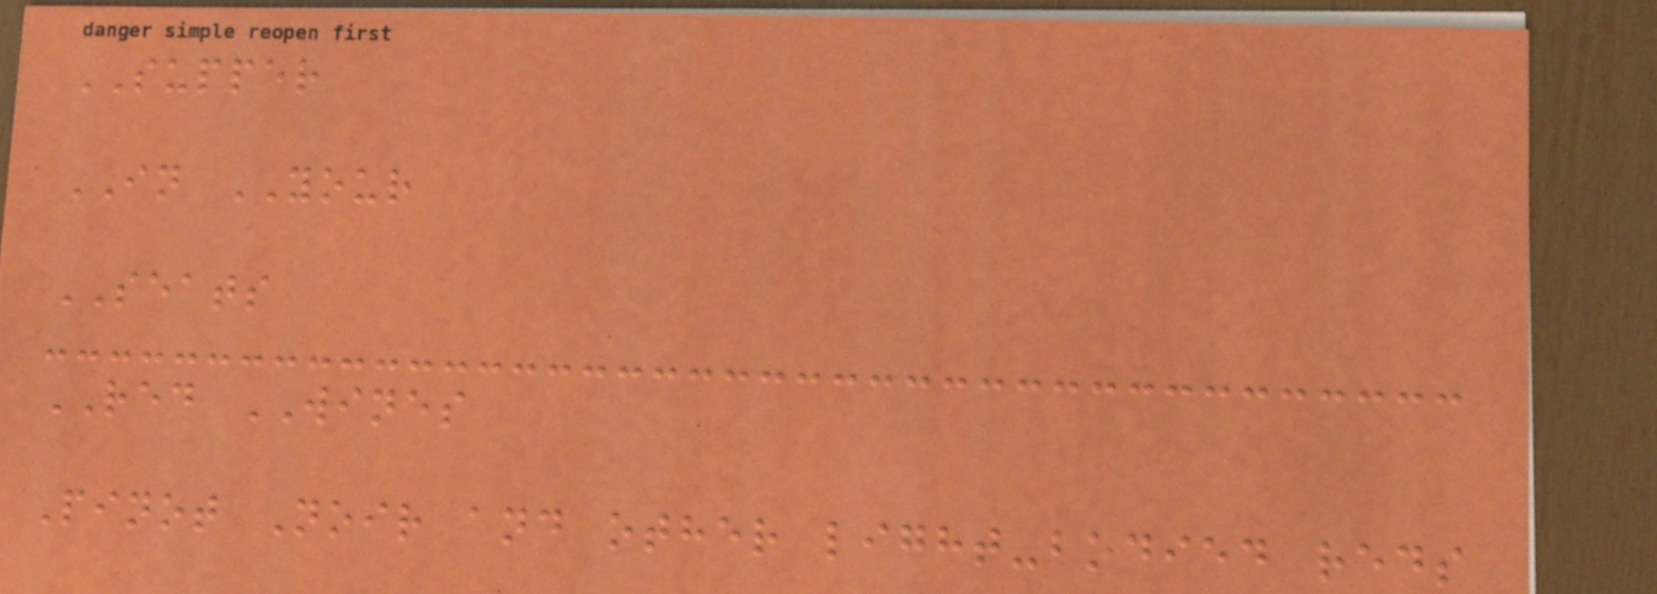SUPPER
IN YOUR
SEATS
RED WINES
Pinot Noir and other light-bodied reds
